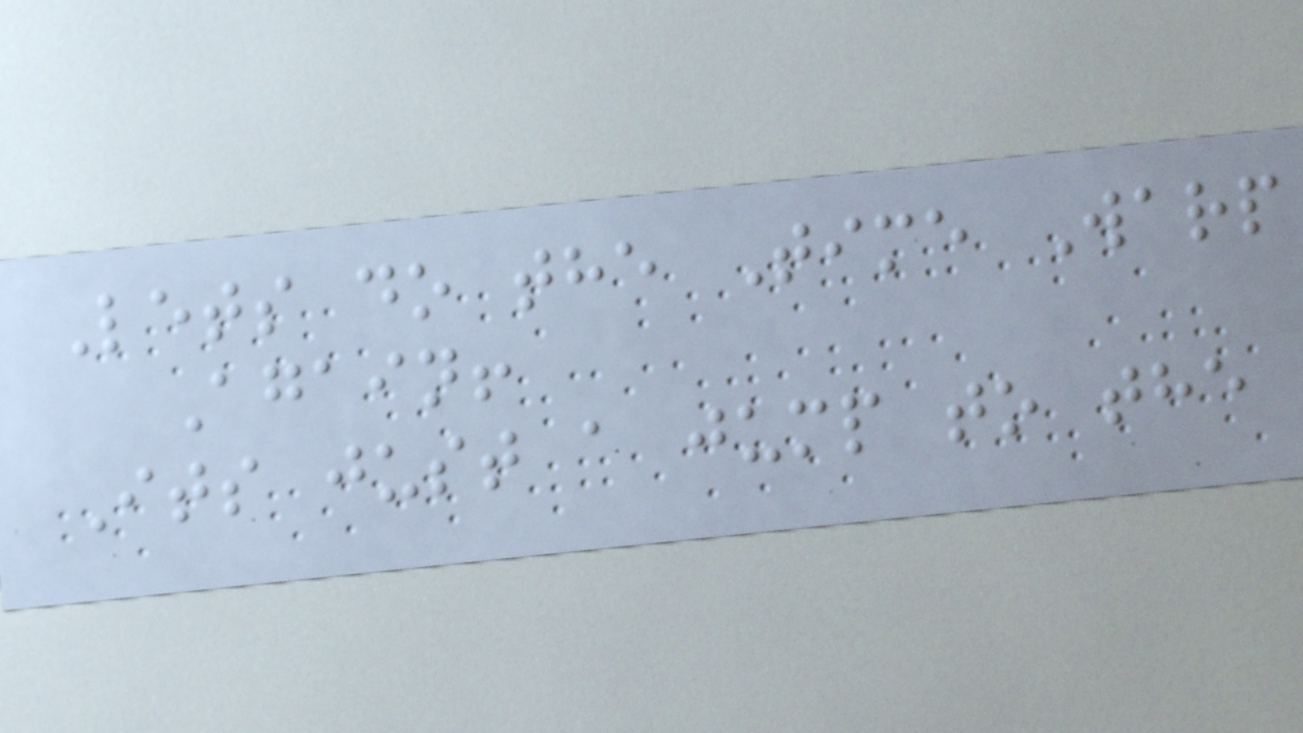Lets do the Time Warp
Again!
Its just a jump to the
